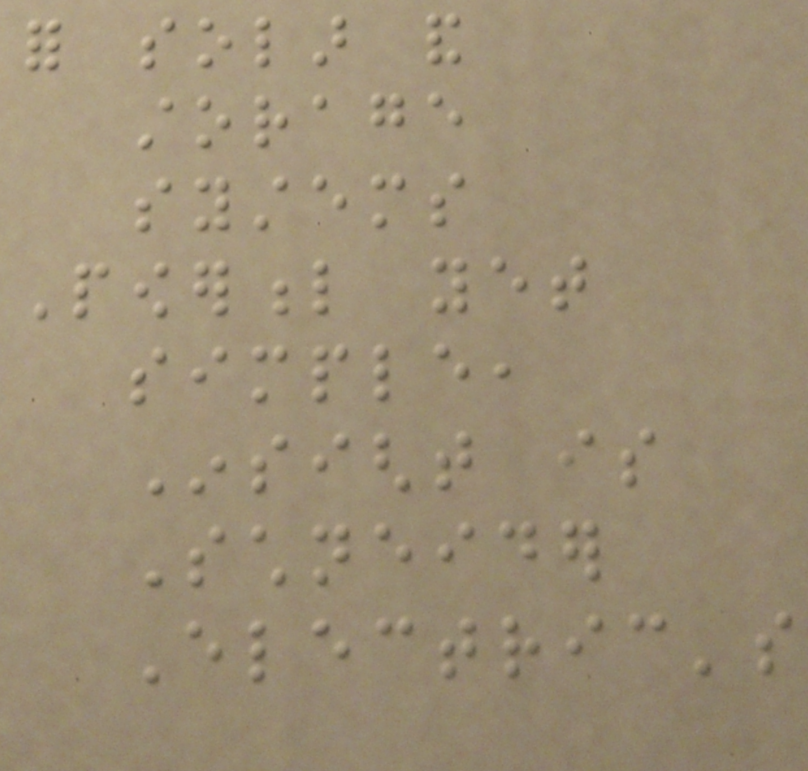for solar and
storage
systems
Powerful yet
simple,
Insight is
Schneider
Electric's
